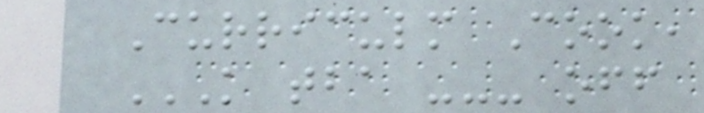Curriculm Cook,
K TBA --- OFF
